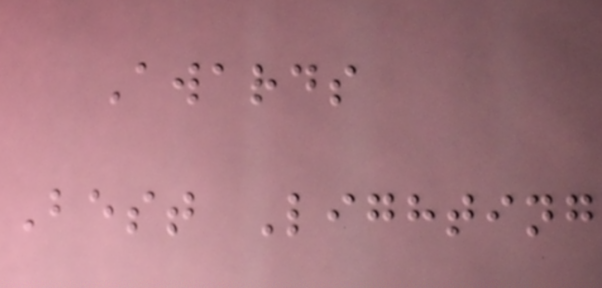Awards
Best Lighting
